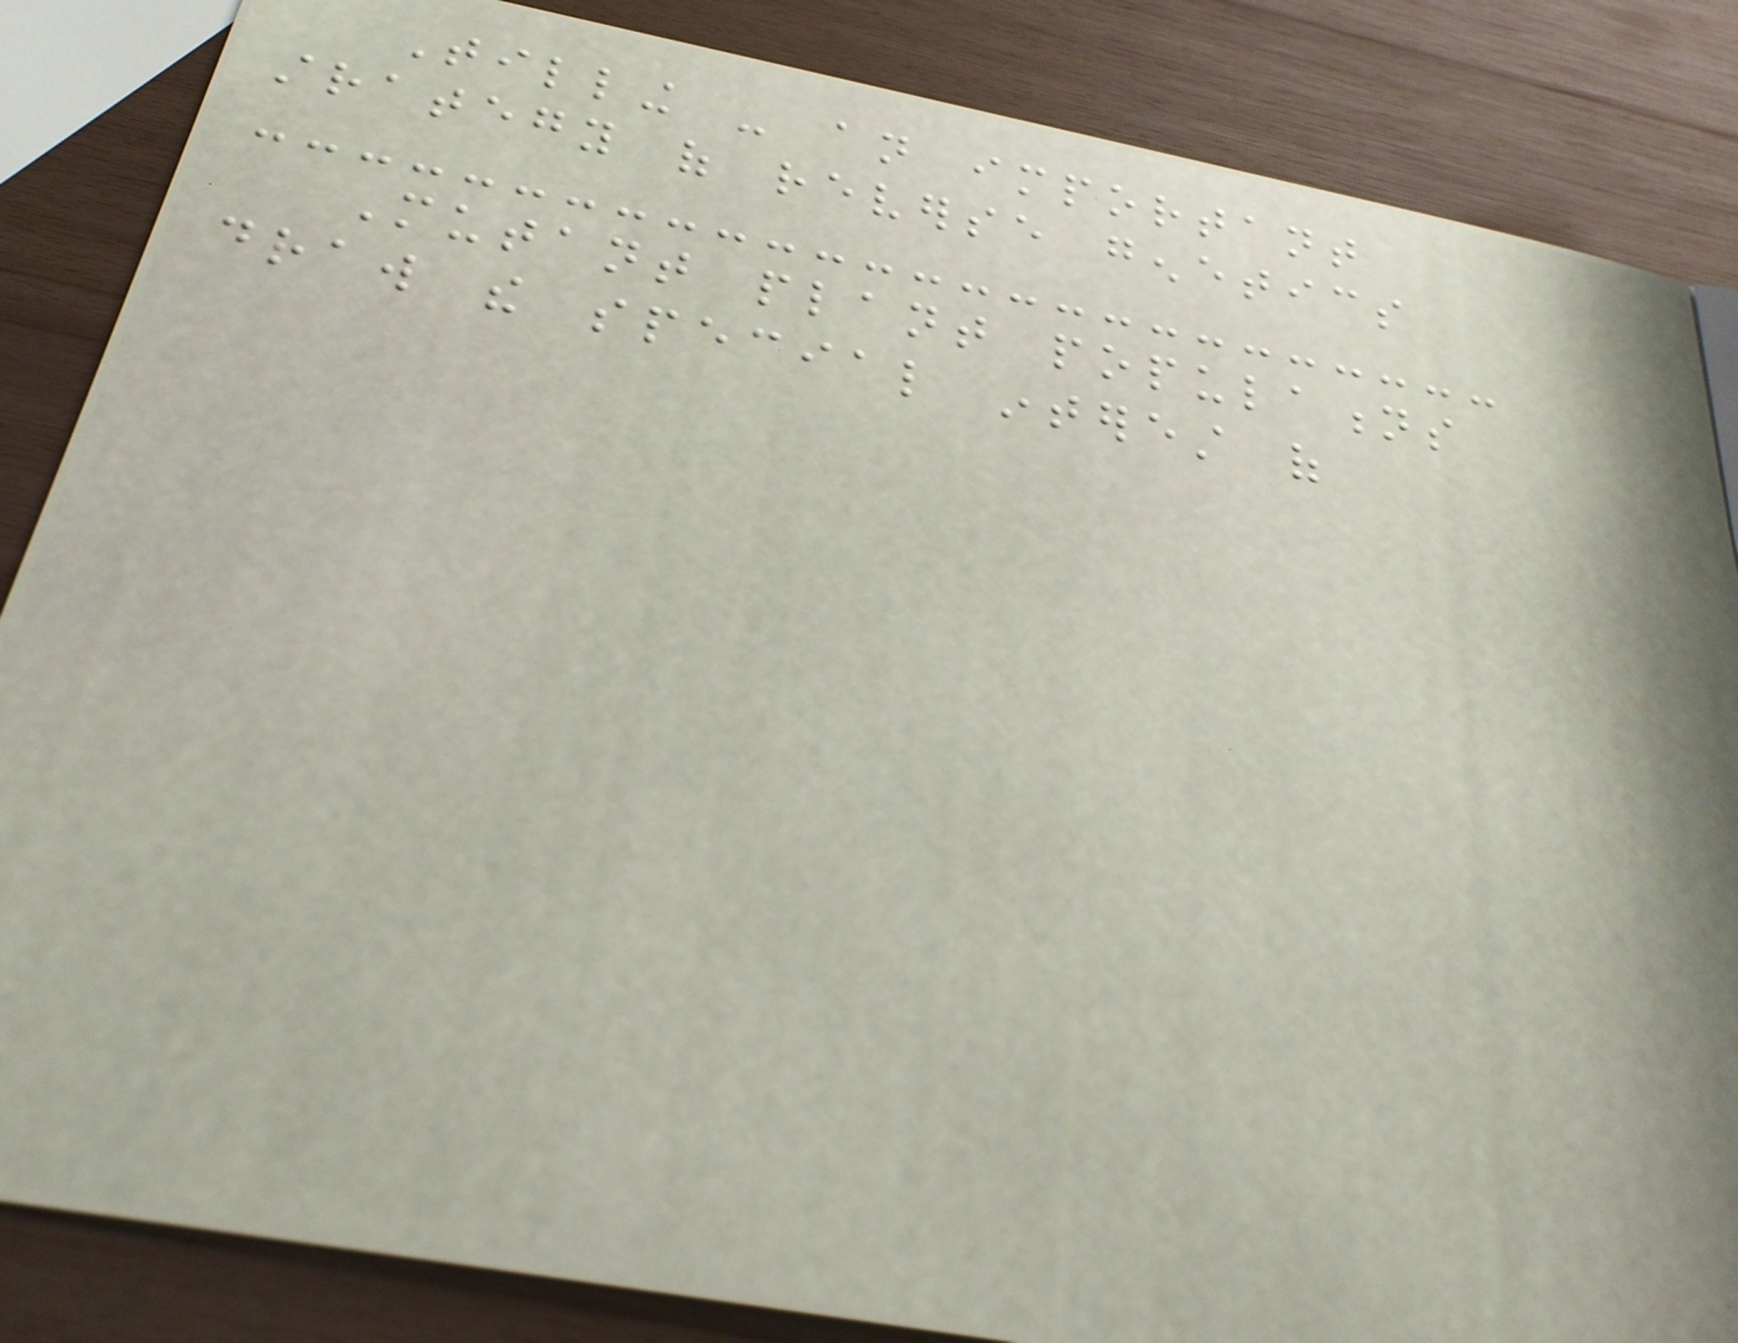Tilling - an important
strategy of reverse genetics
Mutant plant populations
draw the special interest of
